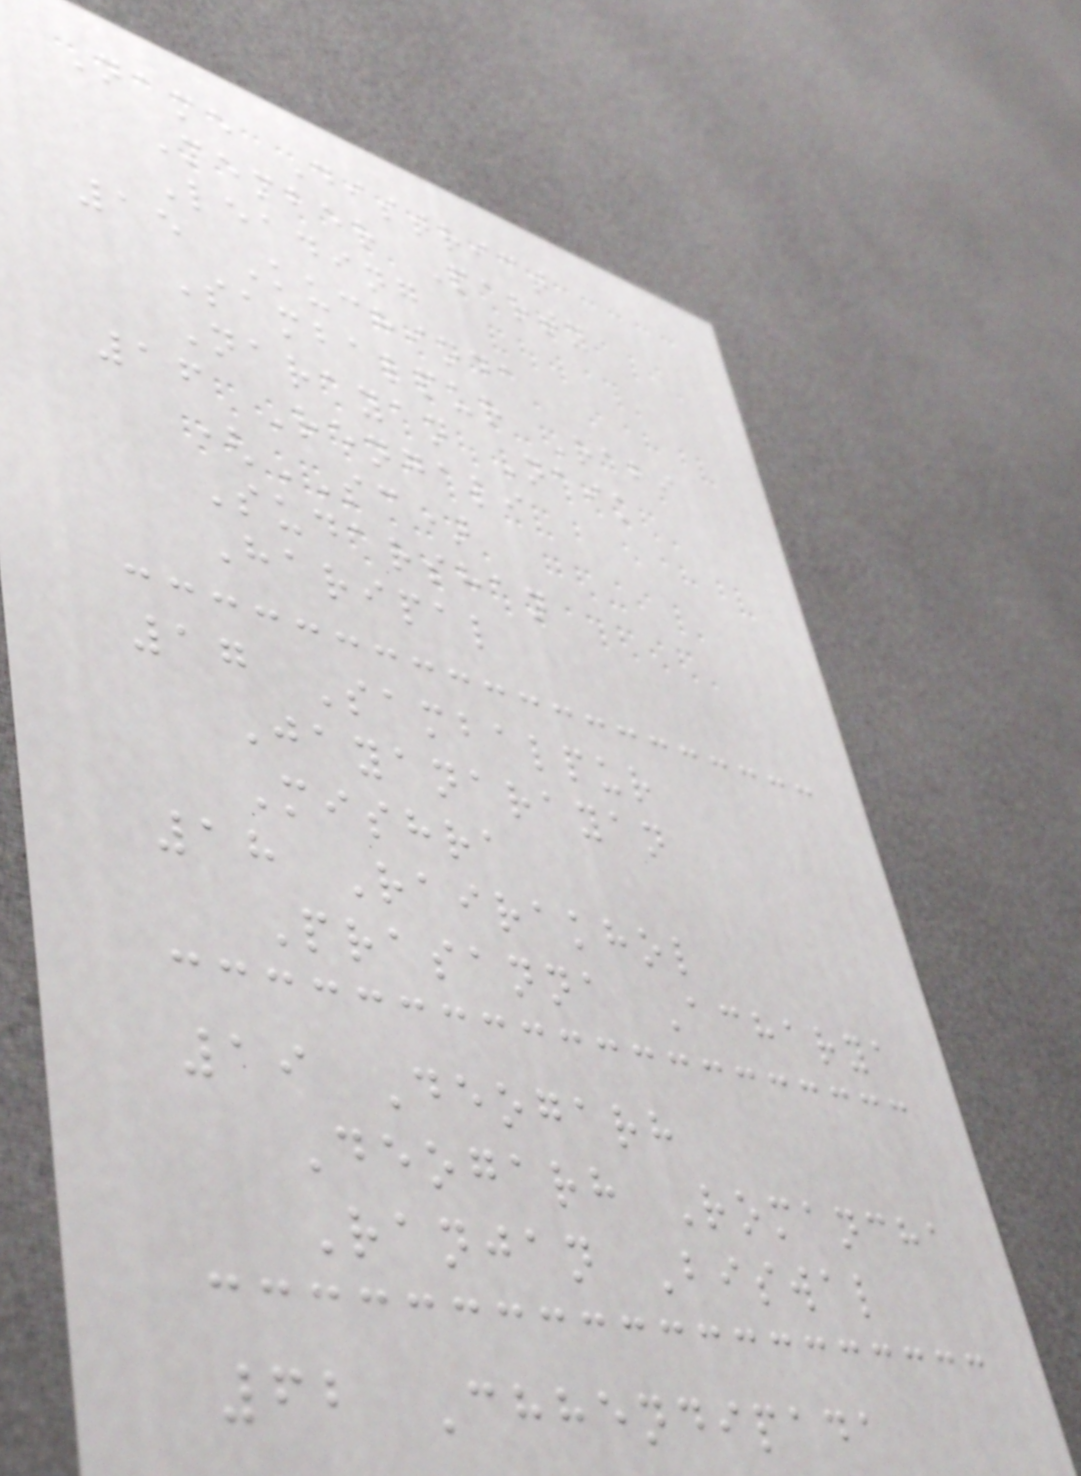Name District
Member Party
Leading
15 Kuchinda
Sambalpur Rabi
Narayan Naik
16 Rengali
(SC)
Sudarshan
Haripal
17 Sambalpur
Jayanarayan
Mishra
18 Rairakhol
Prasanna Acharya
19 Deogarh
Deogarh Romancha
Ranjan Biswal
62 Chhendipada
